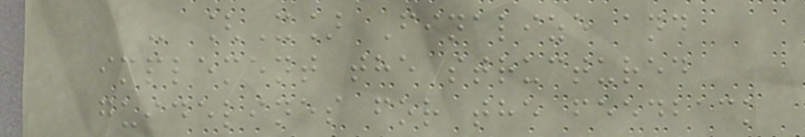- [X] Finalize and
implement the structured
guidelines for the feedback
